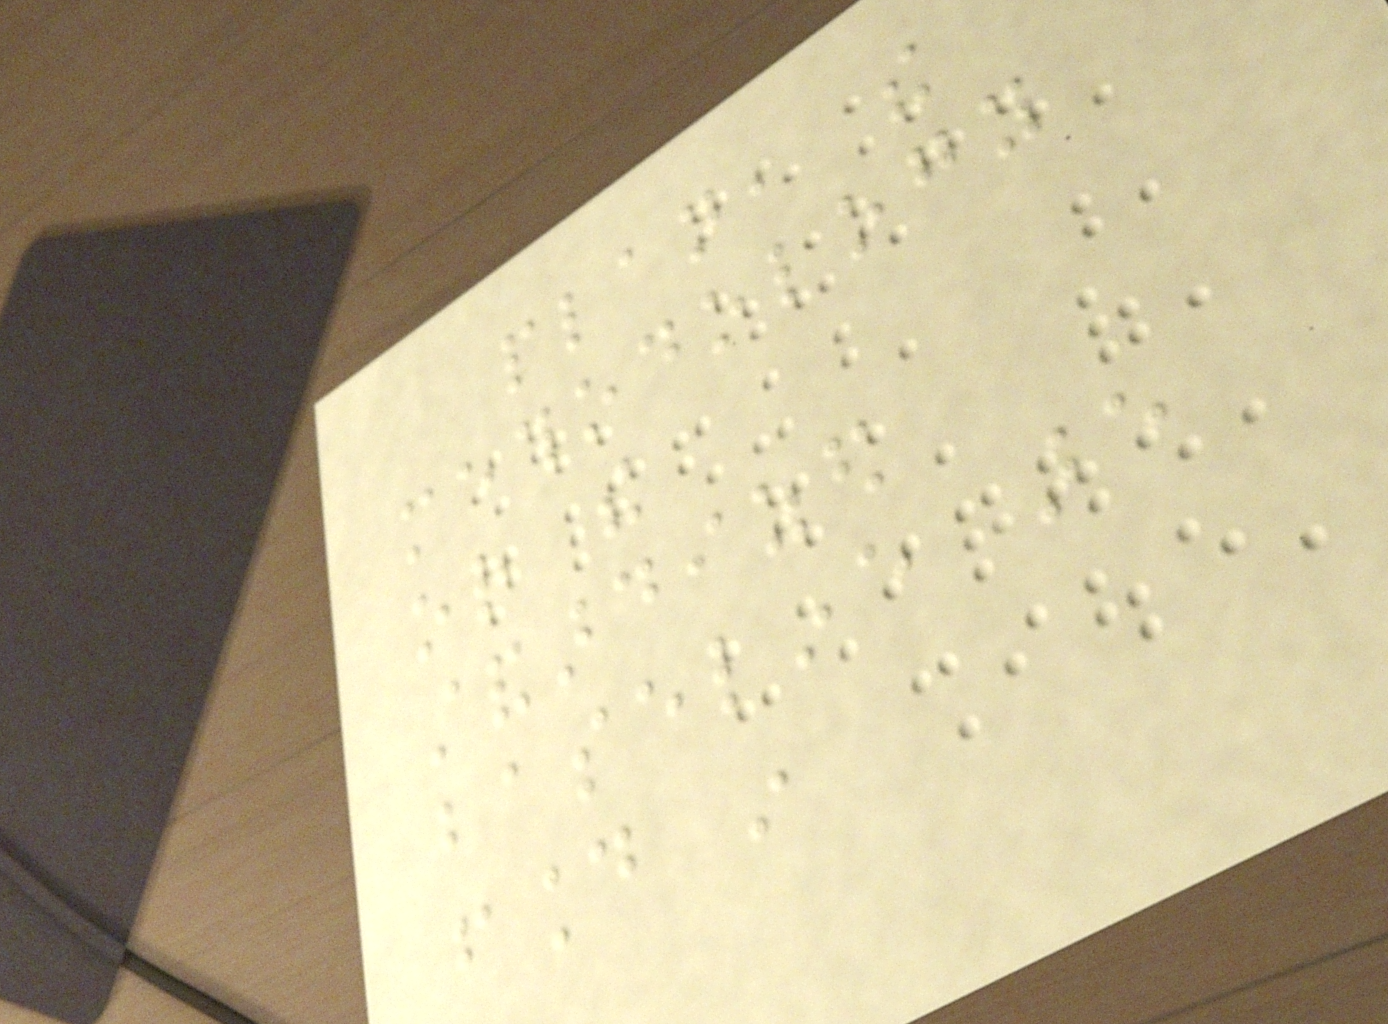plan, the
methodology
or the
standardized
baseline are
found in
